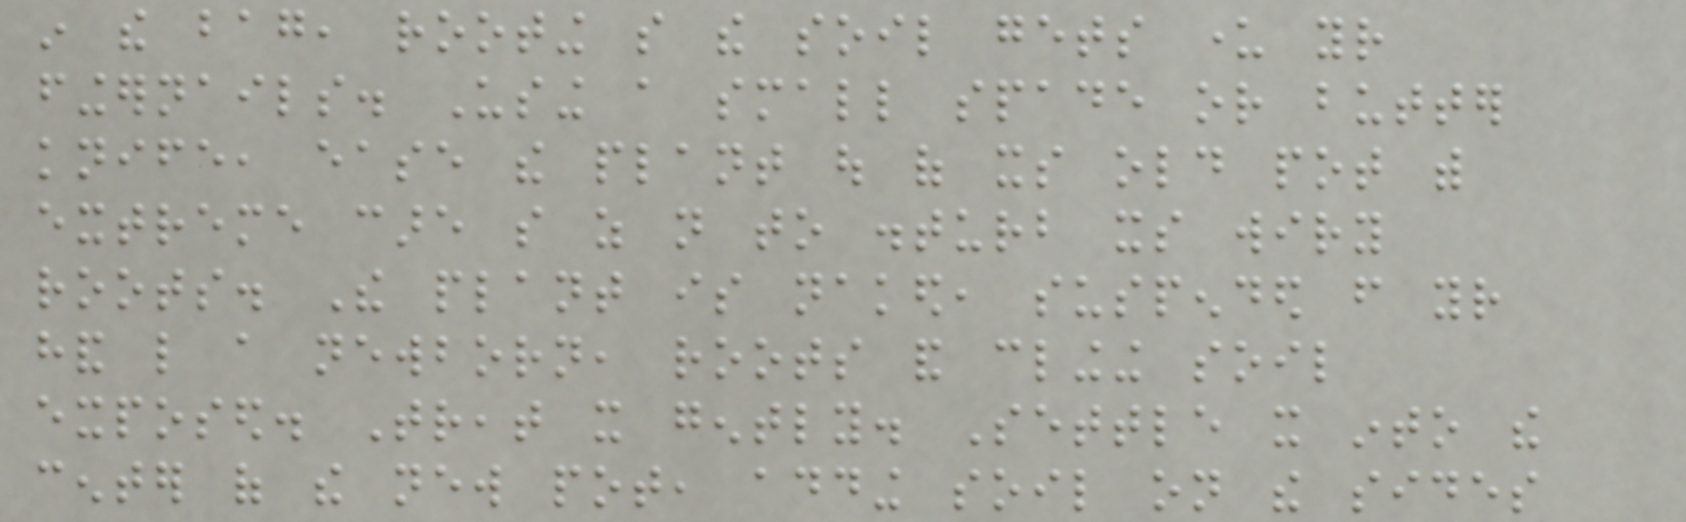in the bag, rooting so the soil gets under your
fingernails. Using a small spade or butter
knife, ease the plant out of its old pot with
extreme care so as not to disturb its wiry
roots. The plant is naked, suspended from your
hand like a newborn, roots and clinging soil
exposed. Treat it gently. Settle it into the
center of the new pot, adding soil on the sides
